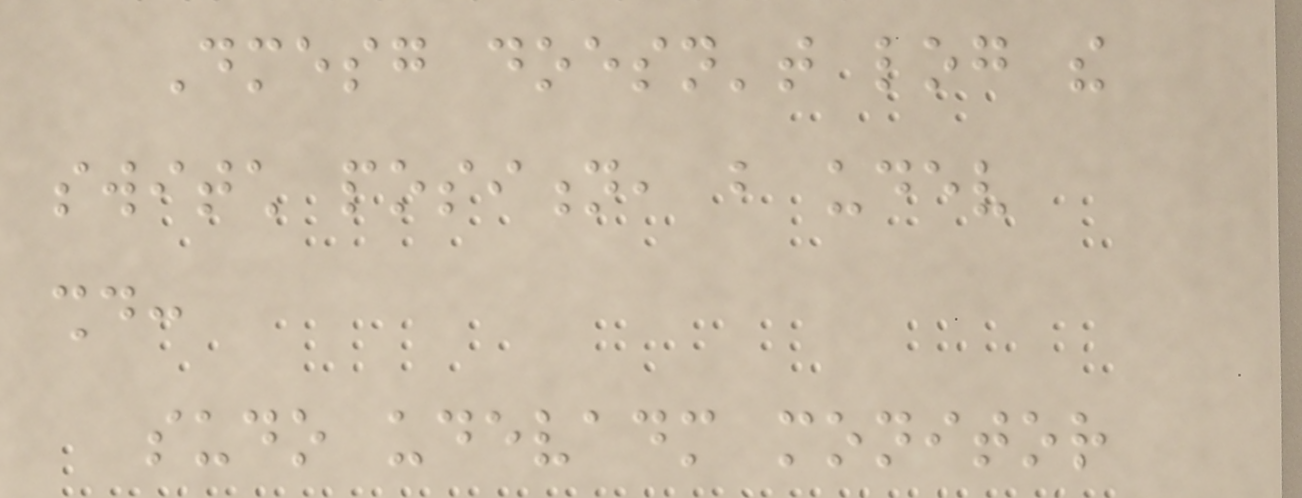Dmesg doesn't log the
switch position, but udev
should:
sudo udevadm monitor
